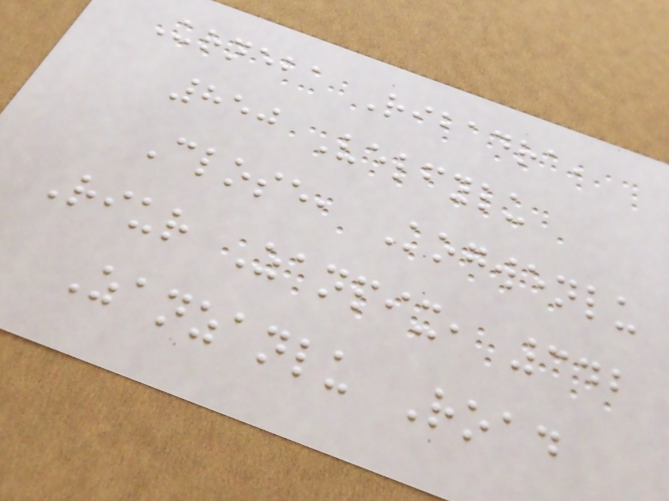Urneba Ribadra,
850 Velfylu
Close, Kogwenlu
Riur Zanpix, 342
Zanzanlu Road
